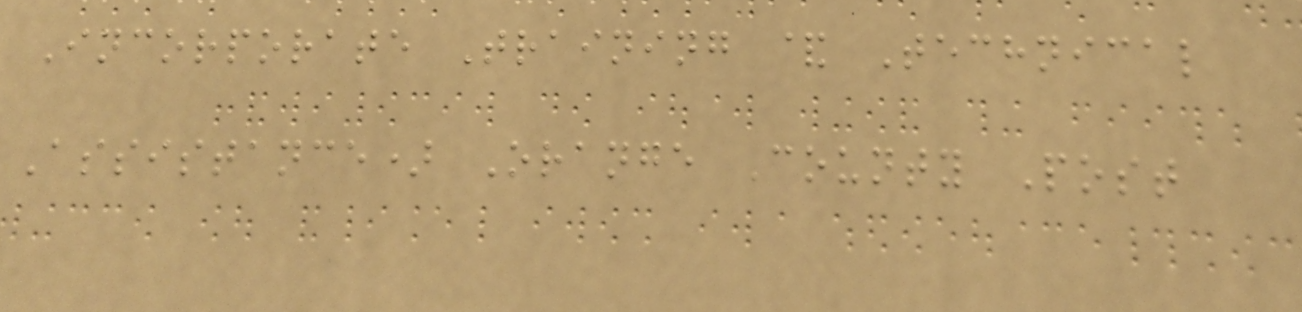Incorporate Training & Technical
Assistance) Orange County Post
